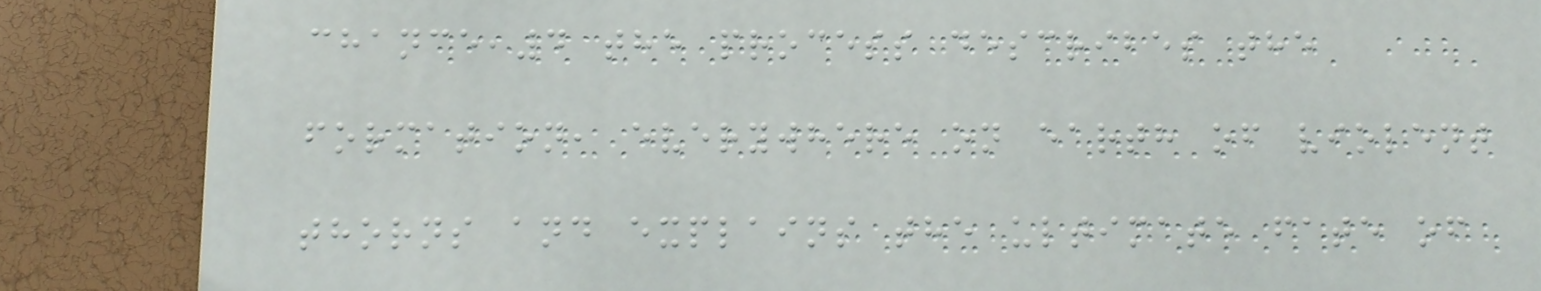chance,4 the process describes the
formation, everywhere on earth of violent
thorns and explains the ultimate fate of
